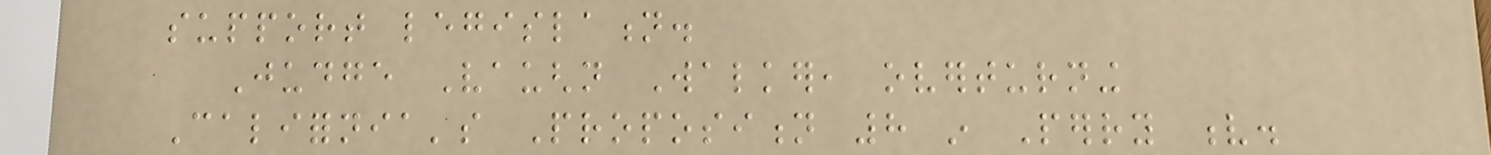support legislation.
Judge Vaughn Walker, overturning
California's Proposition 8 in Perry v.
